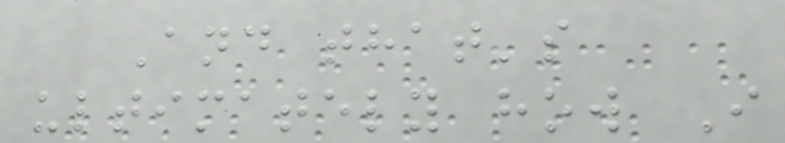And that's
ultimately how I
